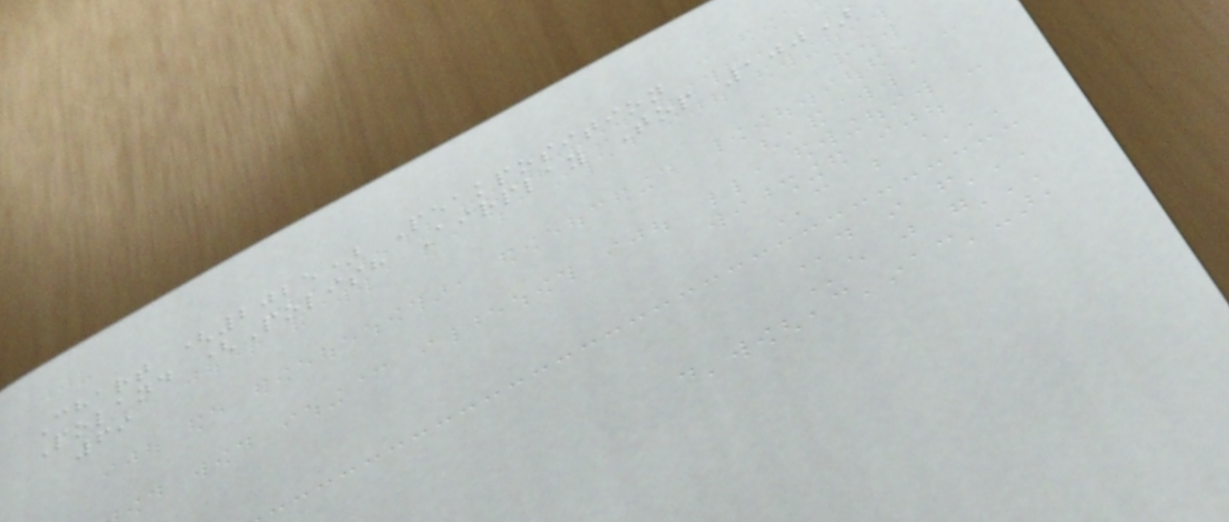Chart (2025) Peakposition
Poland (Polish Airplay Top 100)
69
